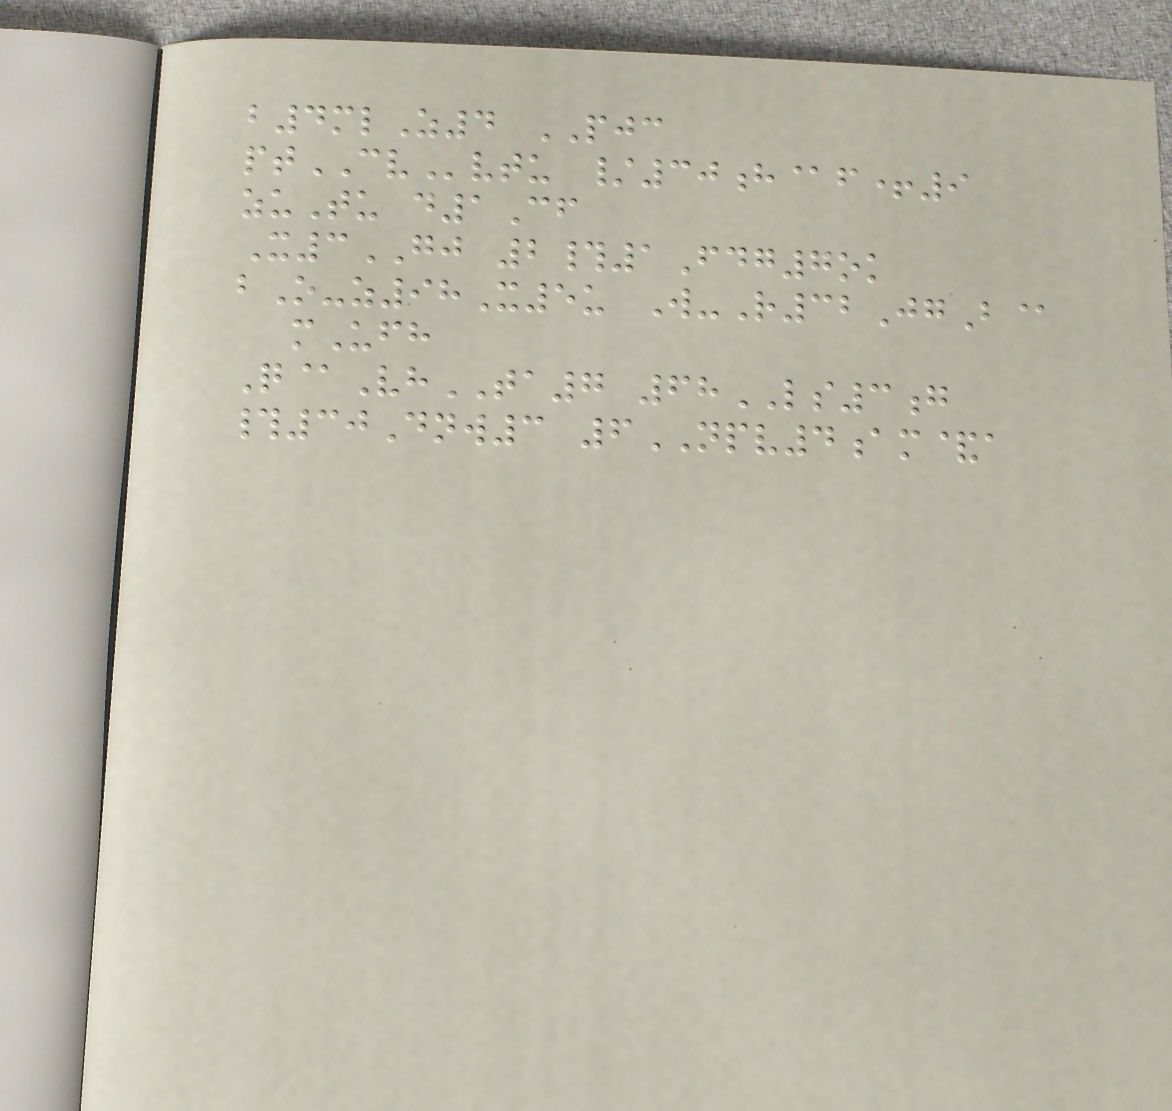b4mlZ4 PJC
ptCVvtu /30h@f+9
zuTu d1Cf
X3GJ 2#1Fdg7ok
bO-z98X5u W-R32JgB@
mUfh
Q@VhTA7 68LS3g
#30Dnw3 6NPV4am&a
